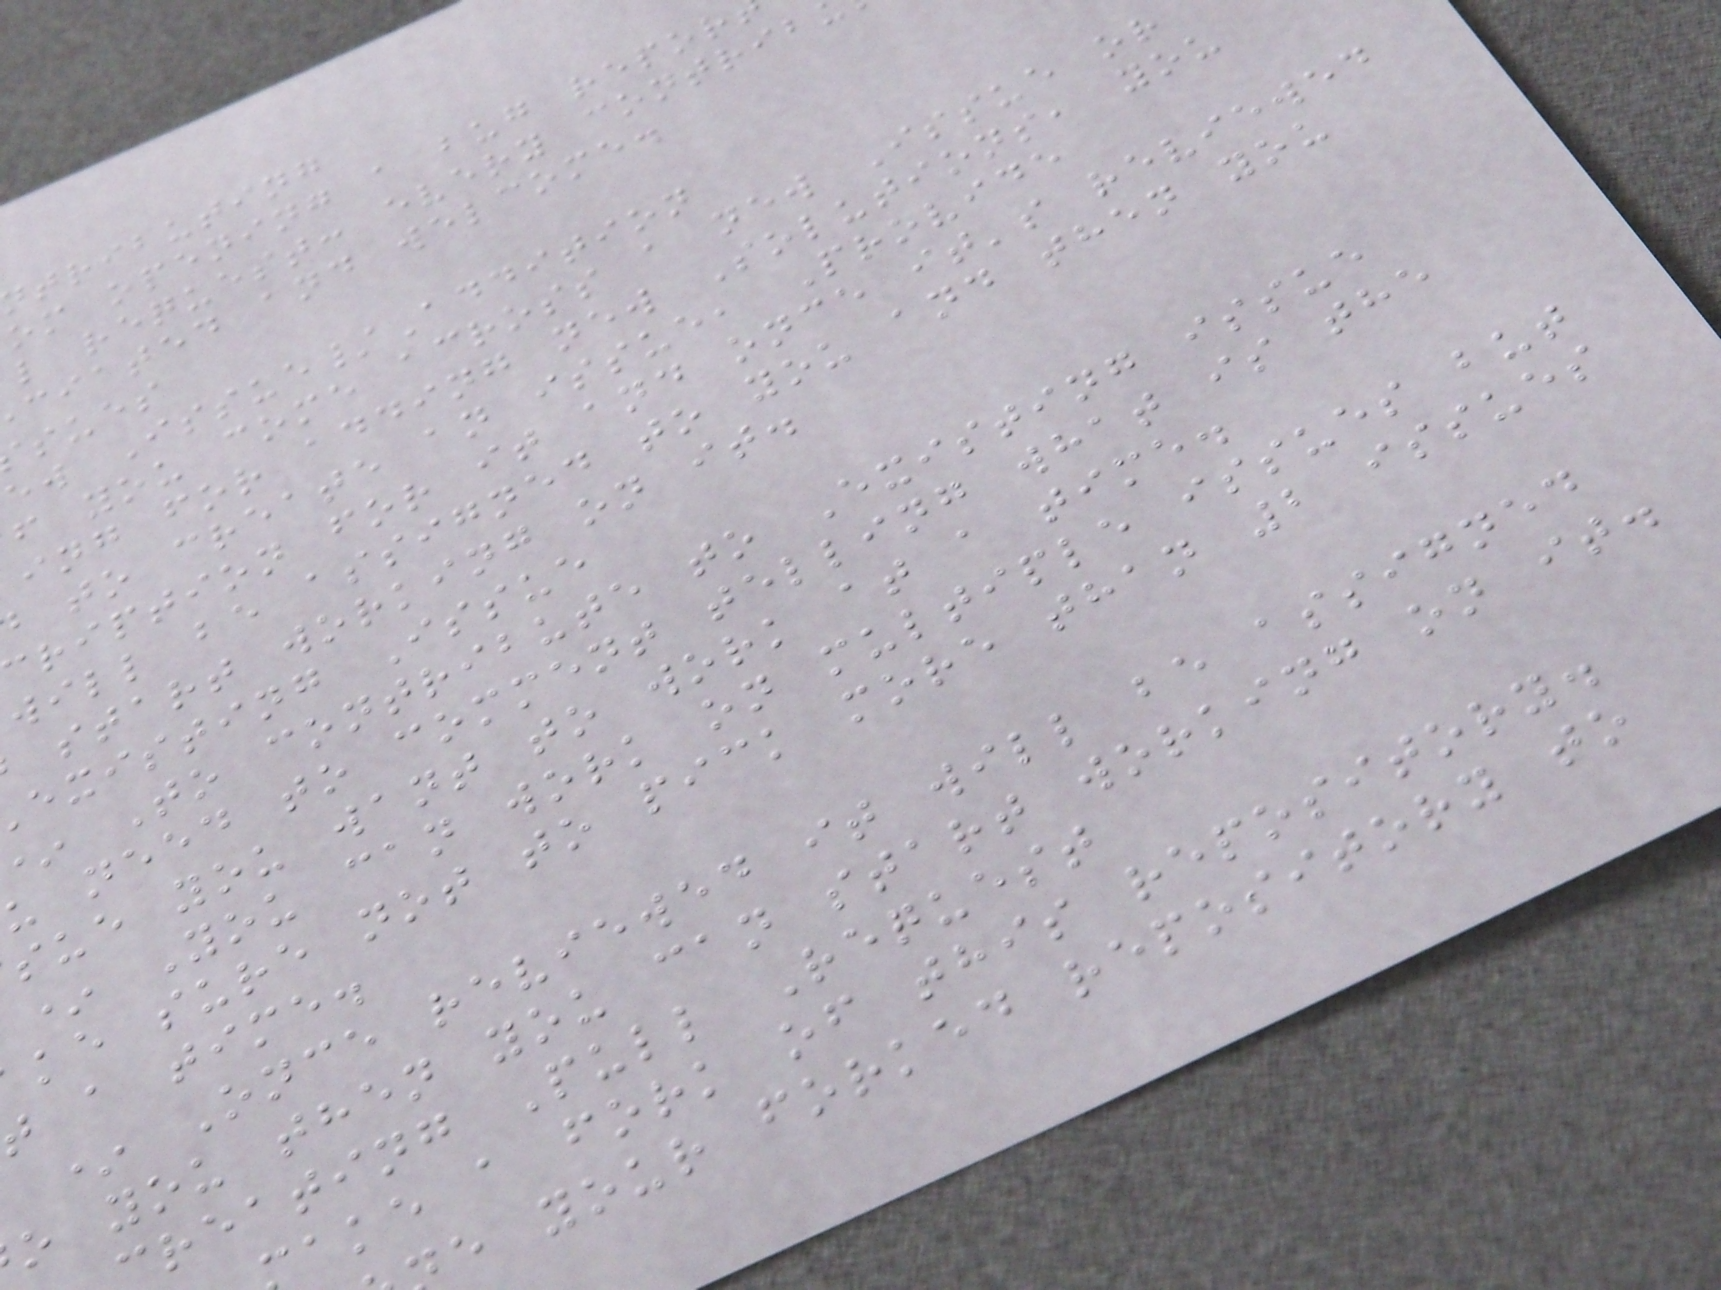tributing
om opening a bug repor
l request: every contrib
ciated and welcome.
sues
ew Issue/Addition
f you come across a new Issue or
ing for adding new Solutions, you
to create an issue, Provide
cription for it and once it's reviewed
will be assigned to you and then you
start working on it.
existing Issue
To contribute to Existing issue
u need to comment telling what is the
sue you want to work at a time.
* You can work on multiple issues but
ke sure not to pick more than 2 issues
t a time.
* Once reviewed it will be assigned
o you then you can start working on it.
reating Pull Request
ake a fork of this repository.
e your forked repository to
